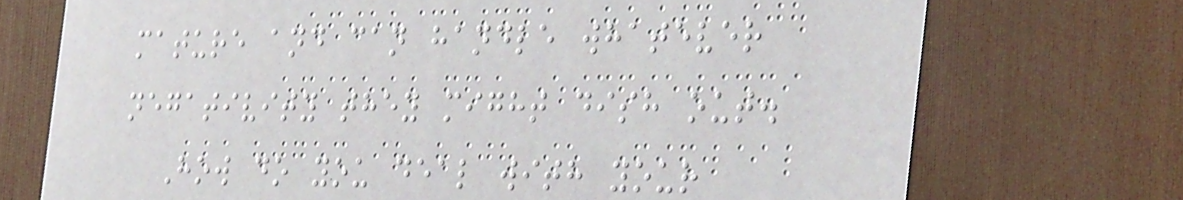mature and can handle whatever
negativity they might dish out.
How do you deal with your
